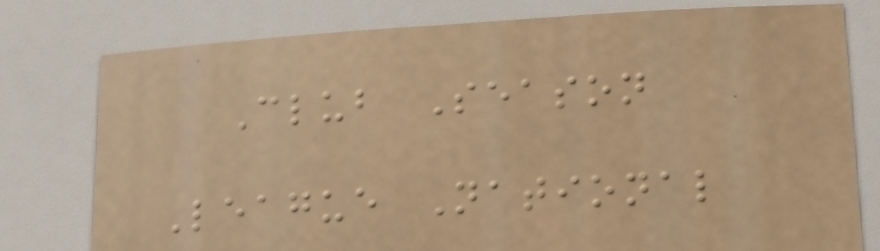Club Season
League National
